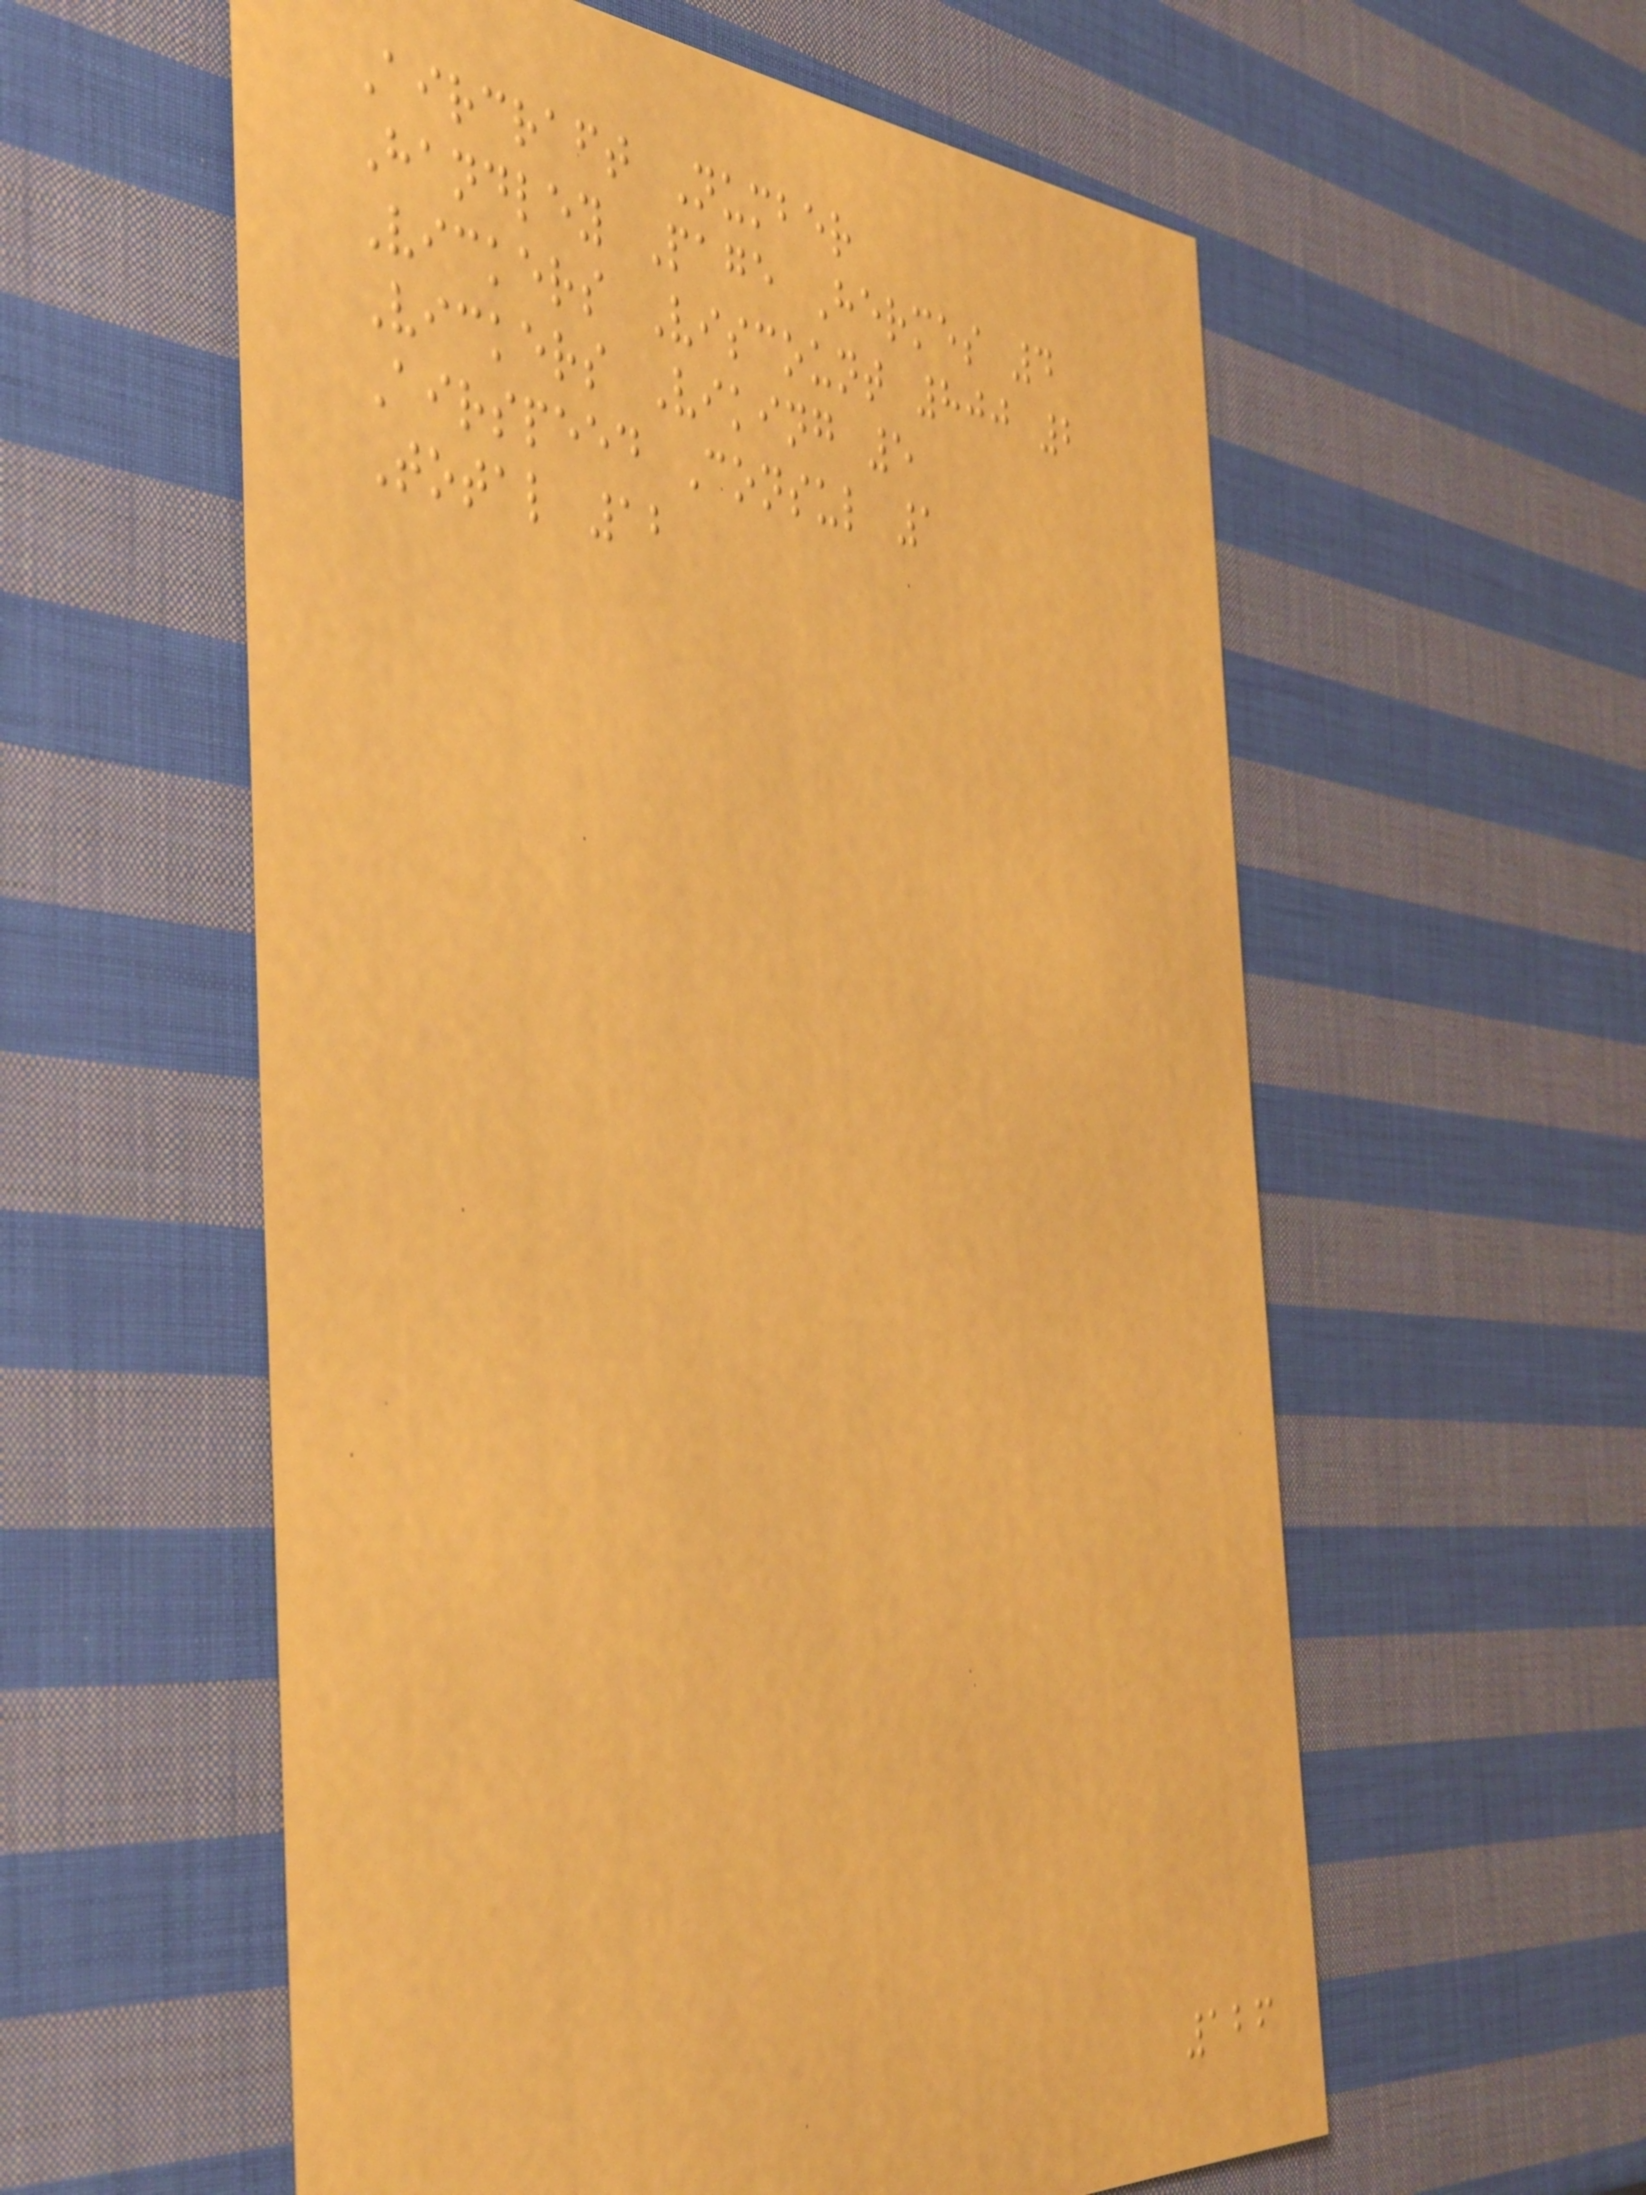Aircraft Number
Handley Page Hermes 4
Vickers Viscount 800 2
Vickers Viking 5
Airspeed Consul 1
Total 12
126
